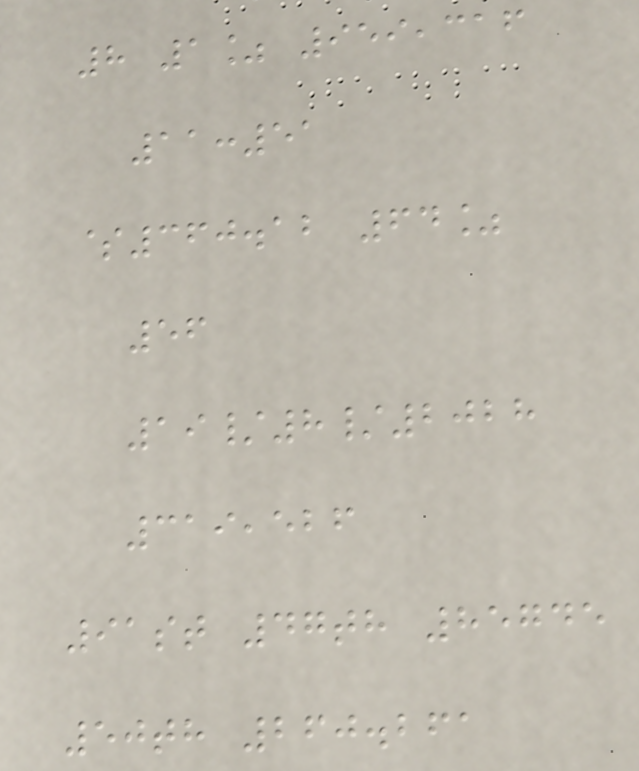8 1% 959,316
11:51
$360.12 64%
56
19/8/2028
319,526
91st 47th 85745
50th 260.261
